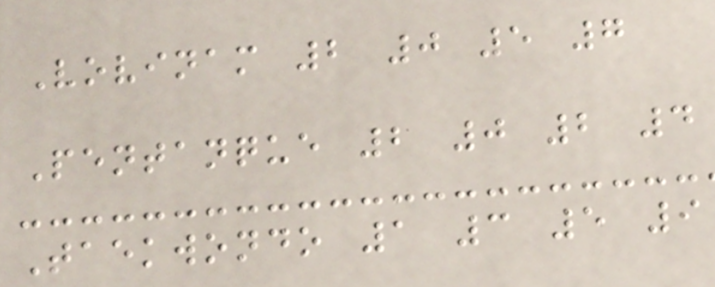Vovinam 2 0 5 7
Pentanque 2 0 2 4
Taekwondo 1 3 5 9
